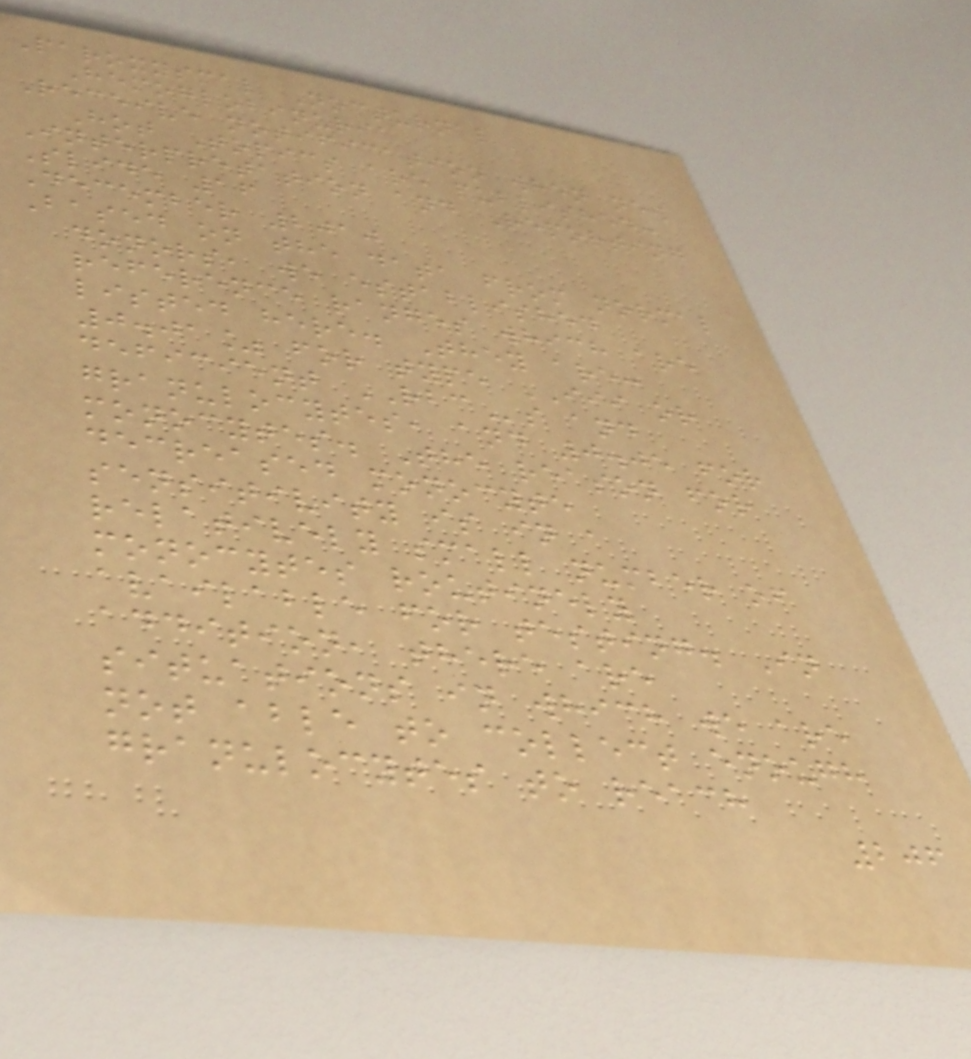Paroxysmal Nocturnal
Hemoglobinuria
Receive notification when new
Hot Topics are published:
Interpretation and Reporting
Slide 16
December 2010
Based on the data from normal
donors, we established
reference ranges which are
listed here. They are:
0.01% for type III or
deficient RBCs and
granulocytes, and 0.05 for
monocytes. The reason for
decreased monocyte
sensitivity is in a
relatively small number of
monocytes routinely
available for testing. In
addition, there are
situations in which we are
not able to collect enough
granulocytes to reach
206
